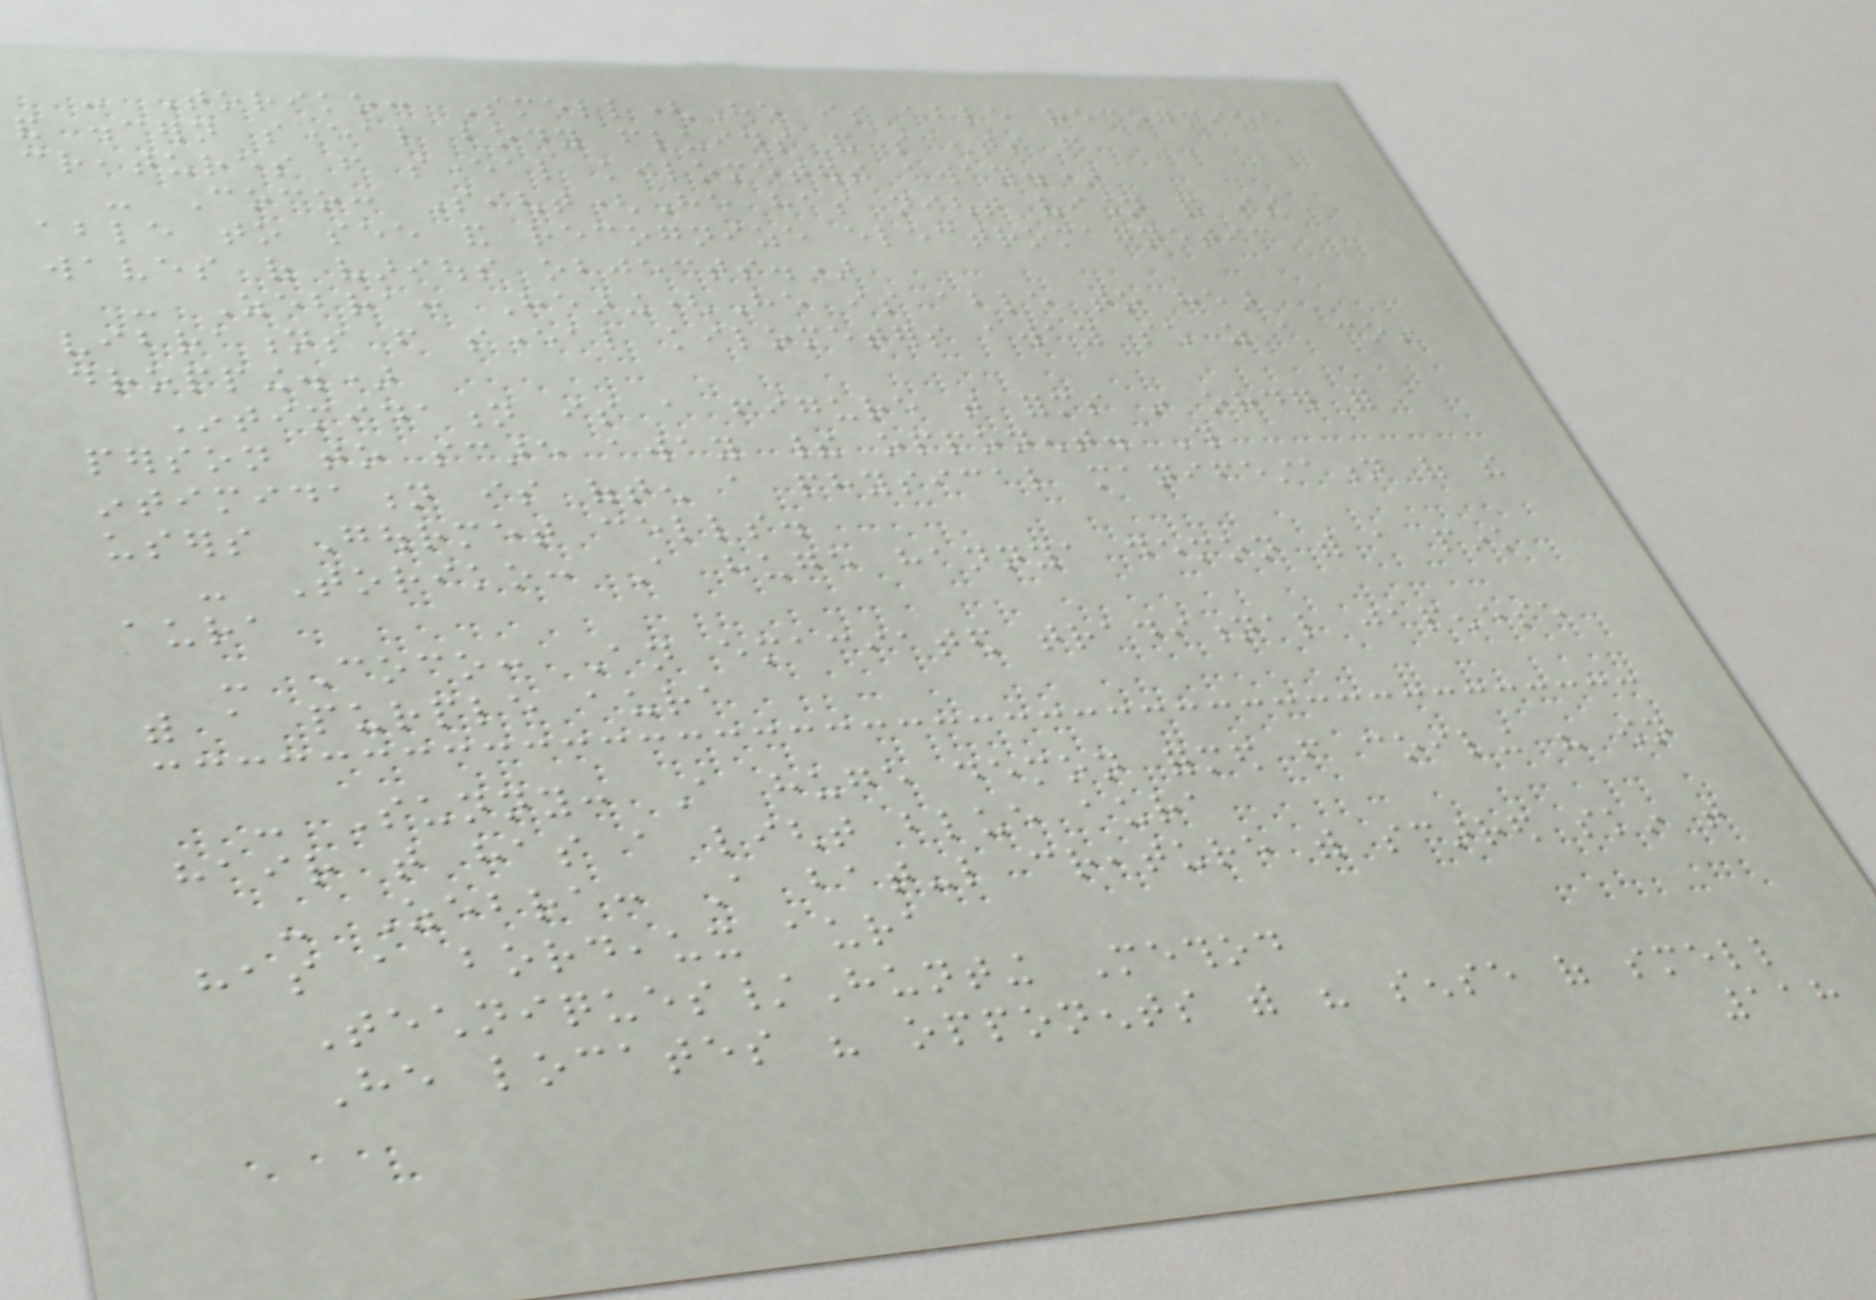- Toriko: Smell(He is able recognize
and discern several body fluids and scents from
creatures from several kilometers away.)
- Coco: Sight(He has night vision and is
able to see and recognize electromagnetic
waves of various objects.)
- Zebra: Hearing(He is able to hear
vibrations from several kilometers away such as a coin
dropping.)
Intimidation is a figure that forms in order for a
person to scare away their opponent. This
intimidation is often a physical manifestation of the
users Gourmet cells.
- Toriko: A huge hannya demon with a pink
aura
- Coco: An emaciated traditional japenese
with a purple aura
- Sunny: A huge demon formed from coiling his own
hair that has a light blue aura
- Zebra: A bat-like creature with scarred skin that
has a bordeaux aura
Techniques/Hunting Method
He locates his opponents with his sense of smell
118
